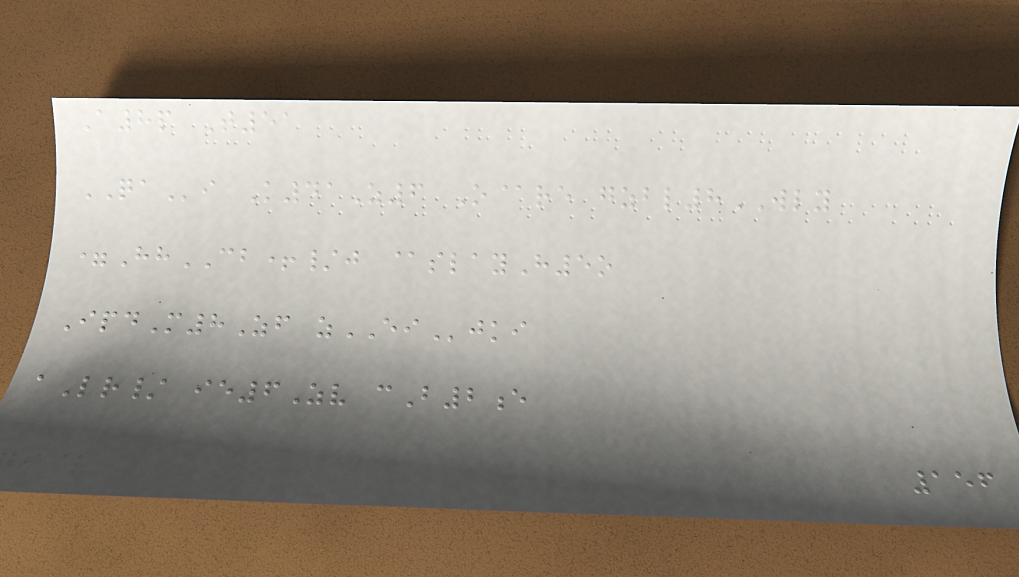A8p T51
QAi K41Z6 O@re gzbl8WLY
=HhCB+/j @slayH5o
IpdM8Zf zEIjki
aLr/ ie6Zv cB2e
156
